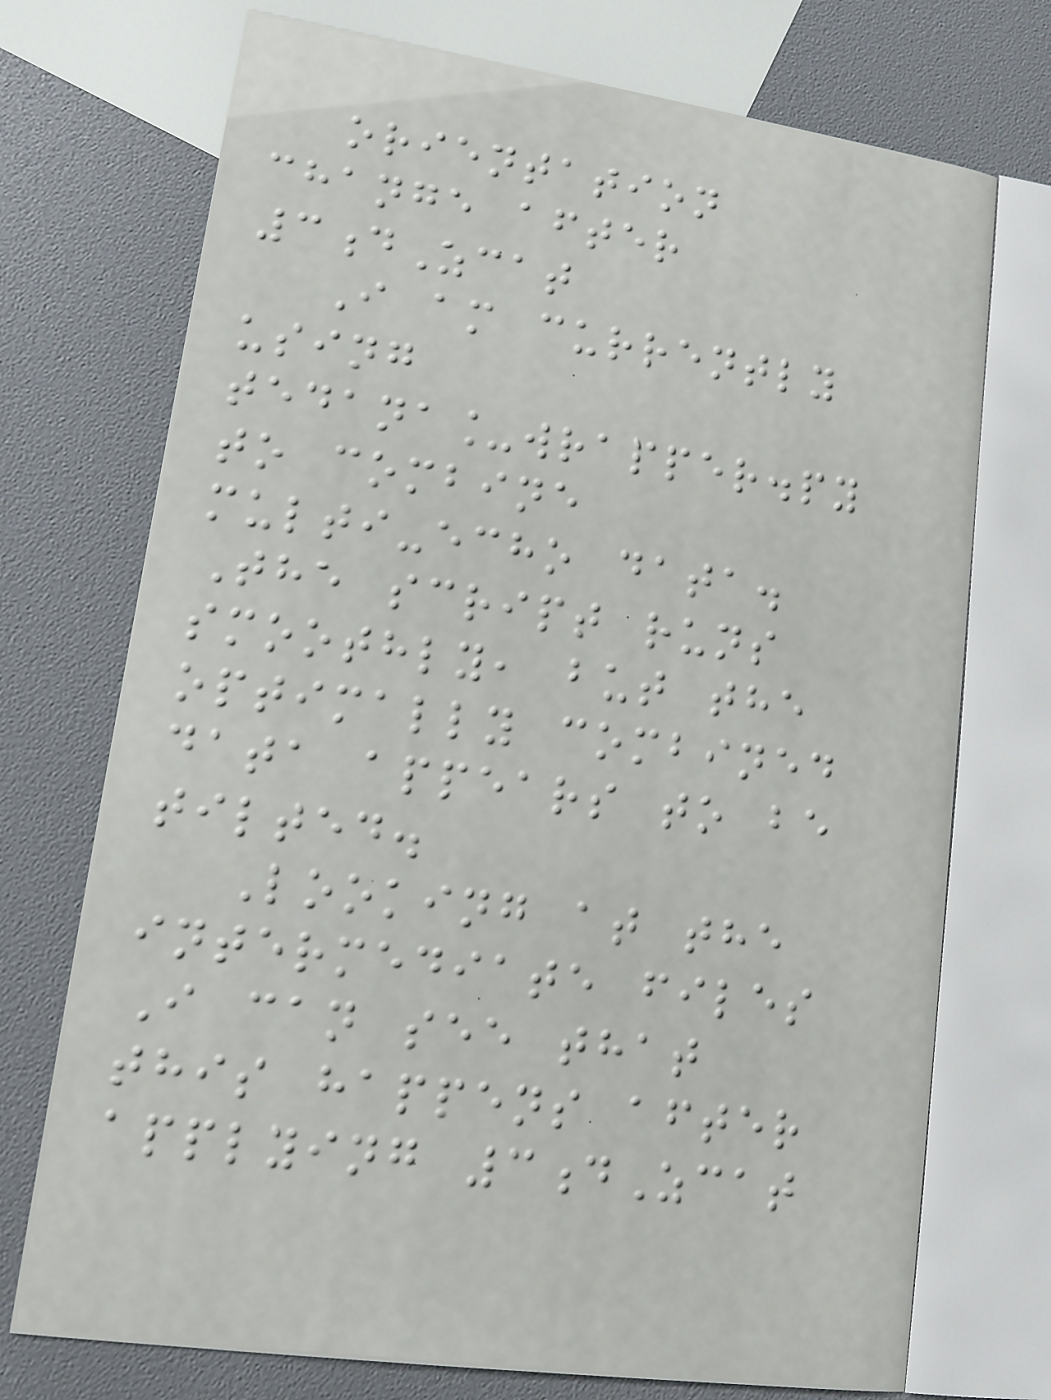orientation
change after
3dZcat
I am currently
using
tedana_wrapper.py
to combine
multi-echo data.
The script runs
smoothly, but the
optimally combined
data appears to be
tilted.
Looking at the
intermediate files
I can see that
this happens after
applying 3dZcat
